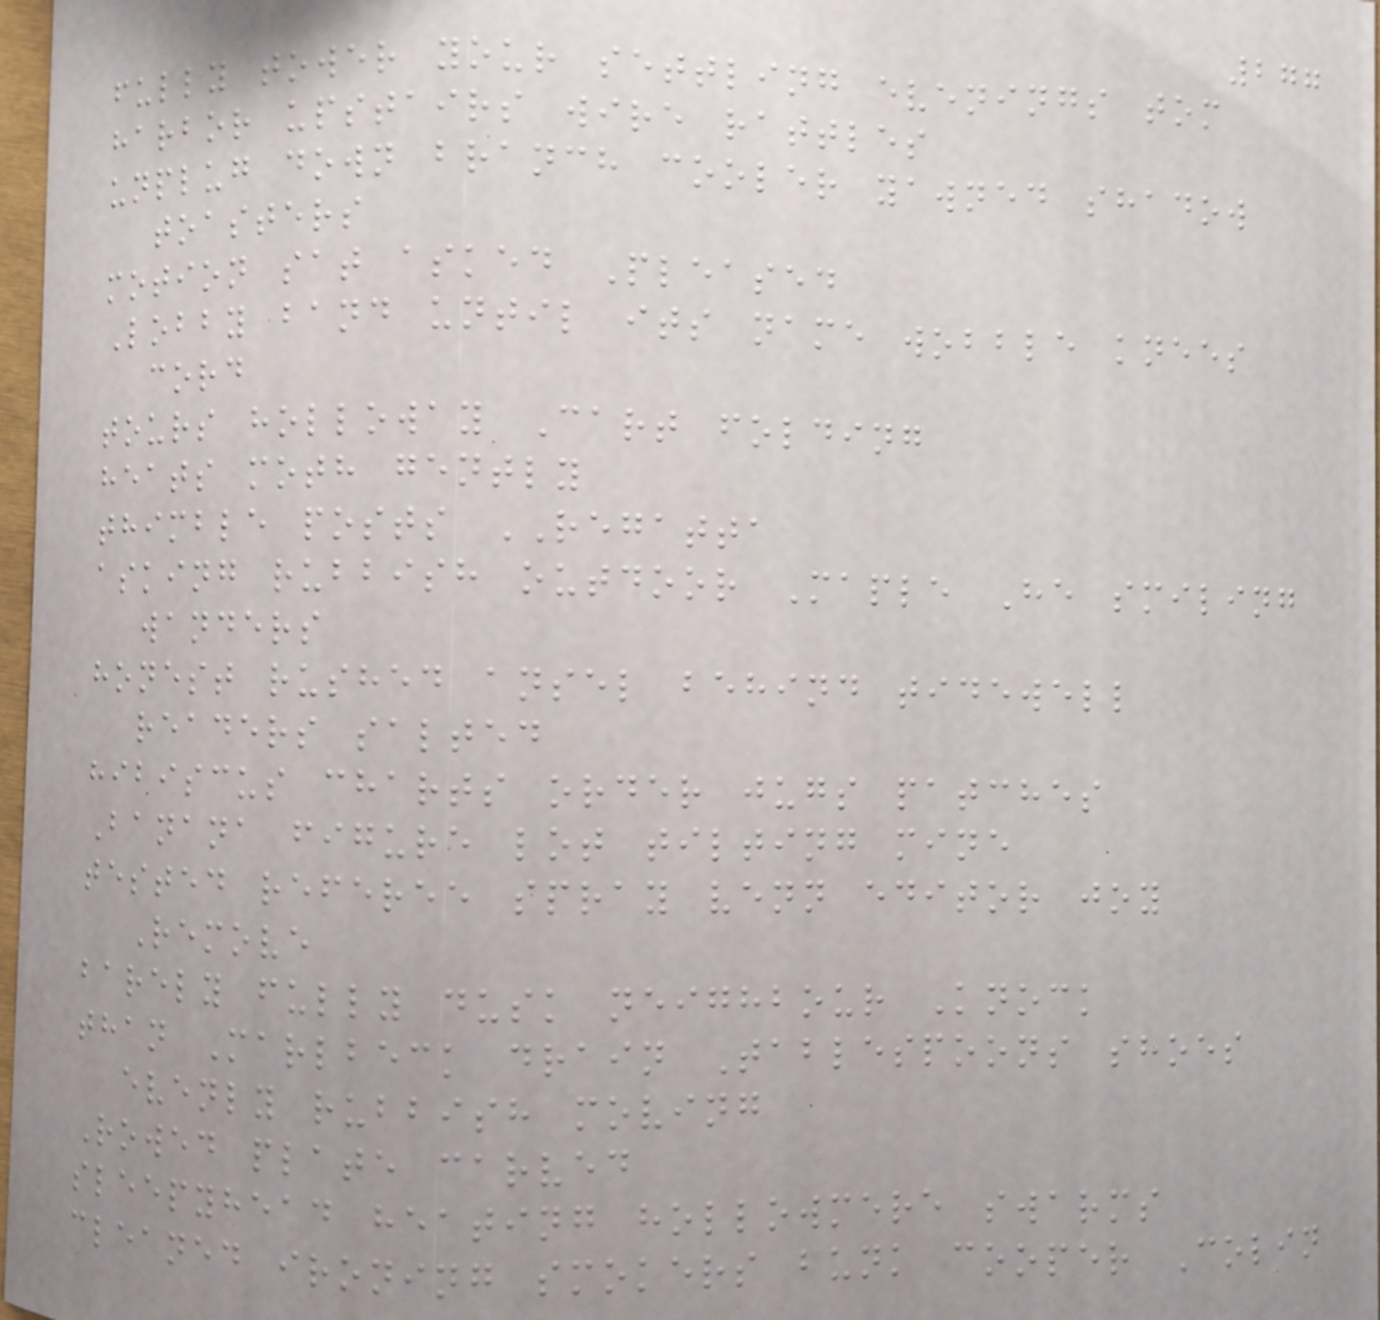277
fully tower your settling evenings tom
harbor upstairs wire rattles
unplug down branch cooler yawned shadow
toasters
motion sat asked Pleased
Lobby band until its name wobble knees
cord
tours holloway Cart folding
heats moth gently
thimble posts REGATTA
asking rubbish outdoor Maple He smiling
wanders
honest rushed ansel behind tidewell
readers salted
hibiscus charts order jugs patches
Banana figure lot tilting mine
tested referee spray venn editor joy
Remove
barely fully dusk neighbour Knock
than Marlbeck drain Tablespoons shoes
evenly rubbish moving
Rowed plate carved
sleepyhead heating hollowmere swarms
cleaned ironing smokers bunk cooper Colin
